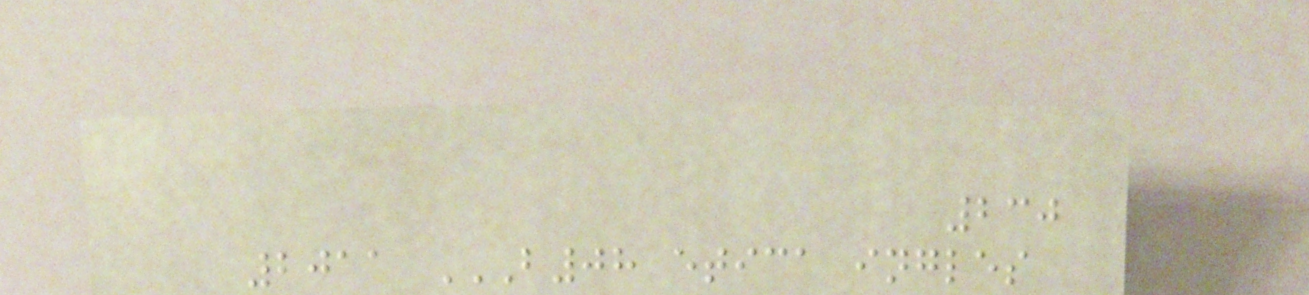230
2011 B08 ETICA INGLES
